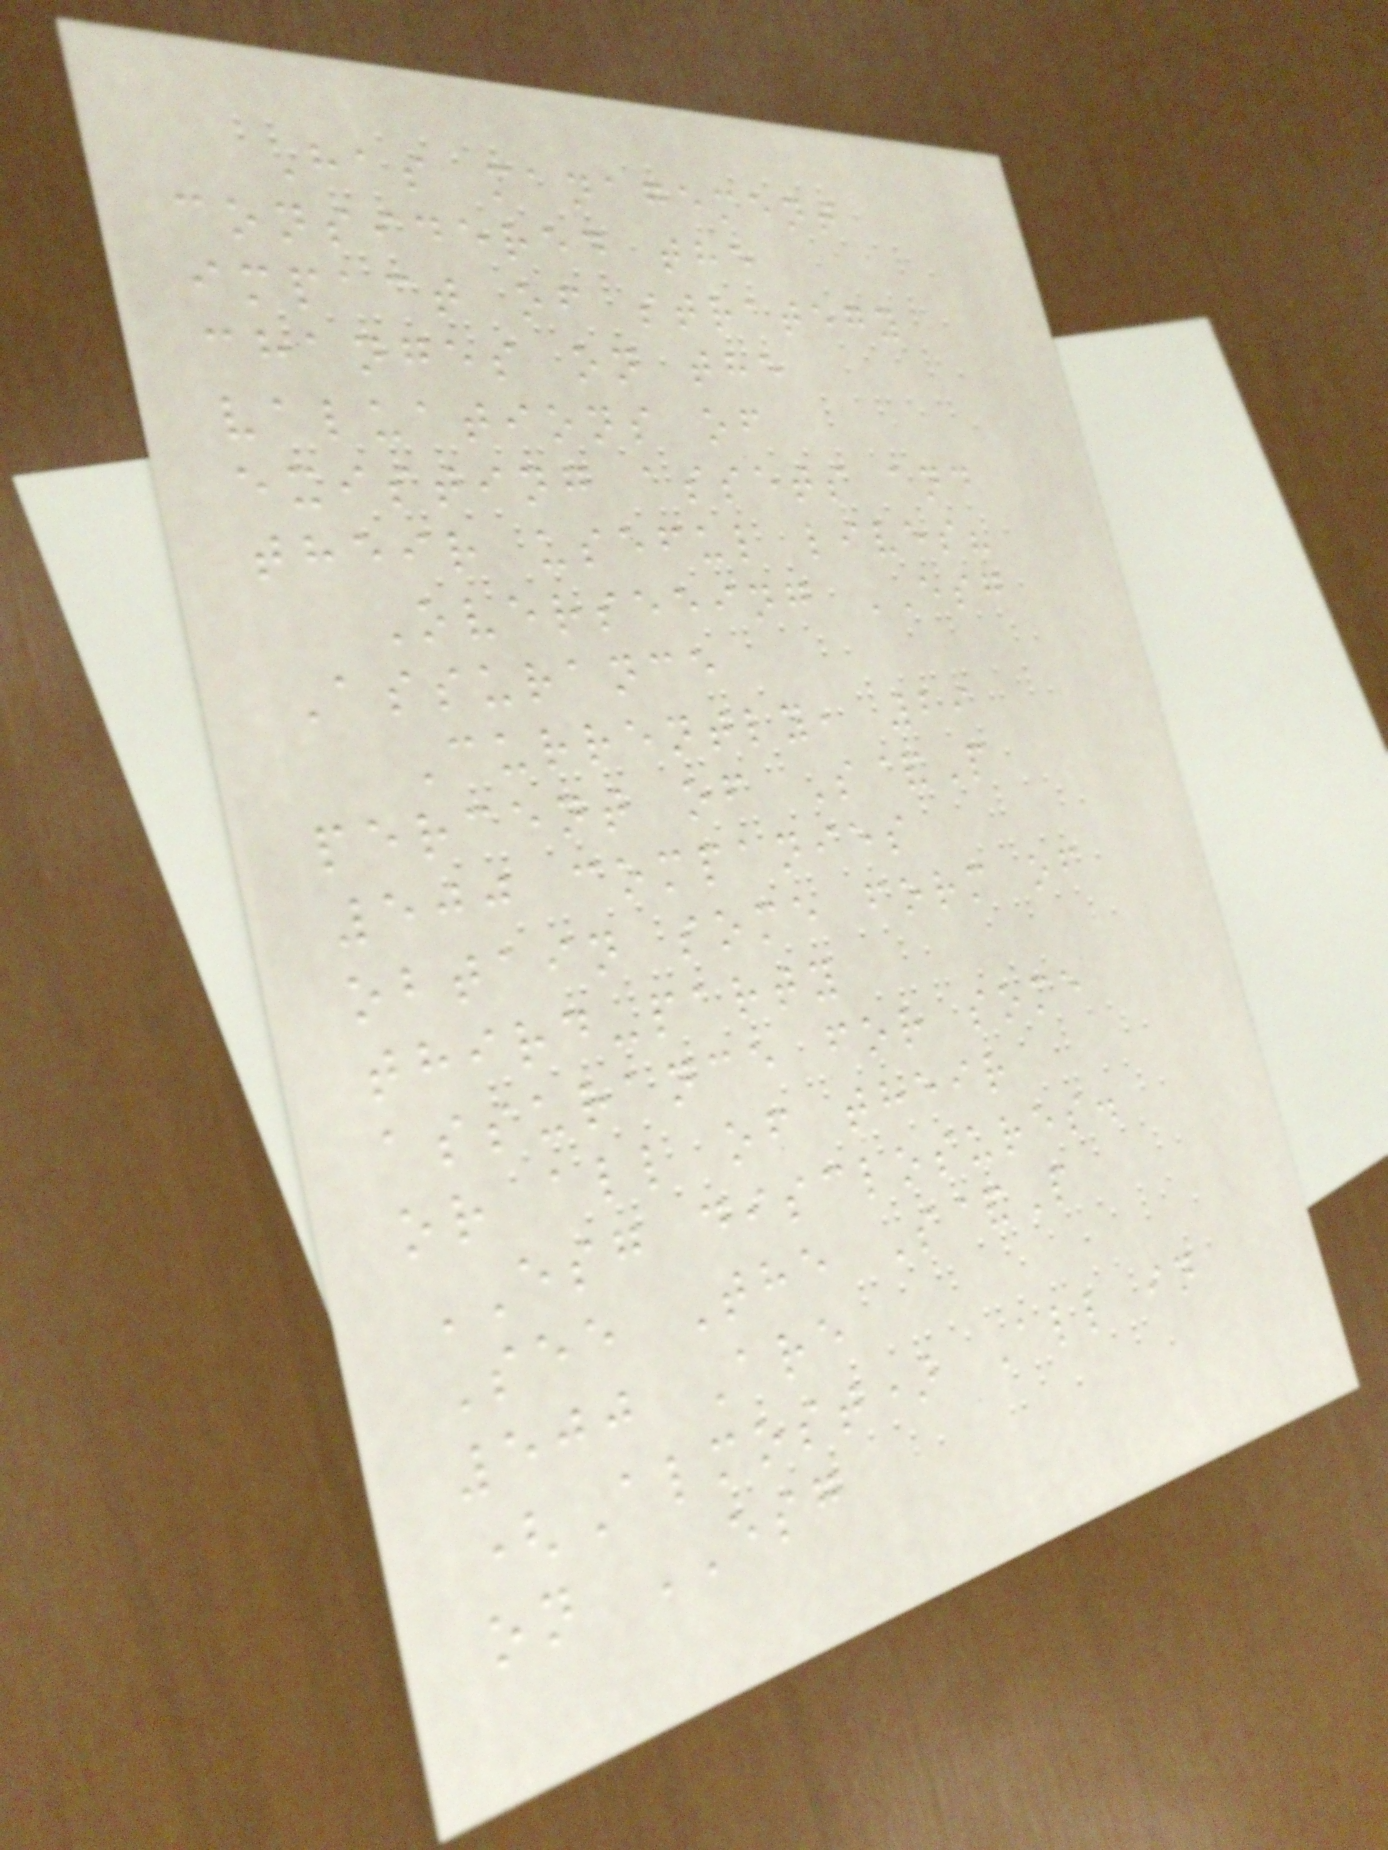Has management
considered the
impact of strategy
changes on the
valuations of
existing assets and
their useful lives?
Overseeing ESG
Assurance
Currently, 29
percent of S&P
500 companies
obtain some form of
third-party
assurance for some
or all of their
ESG disclosures.
See The S&P
500 Are
(Almost) All in
on ESG
